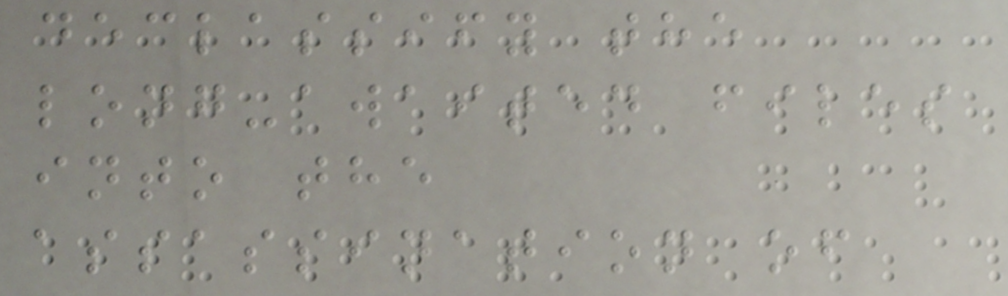declassify the
long-awaited files
into the
assassination of
